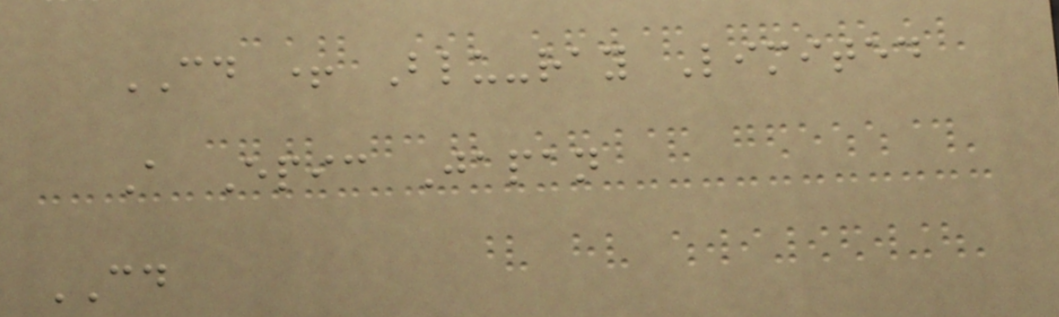CD + Blu-ray Limited
A Epic Japan
CD
